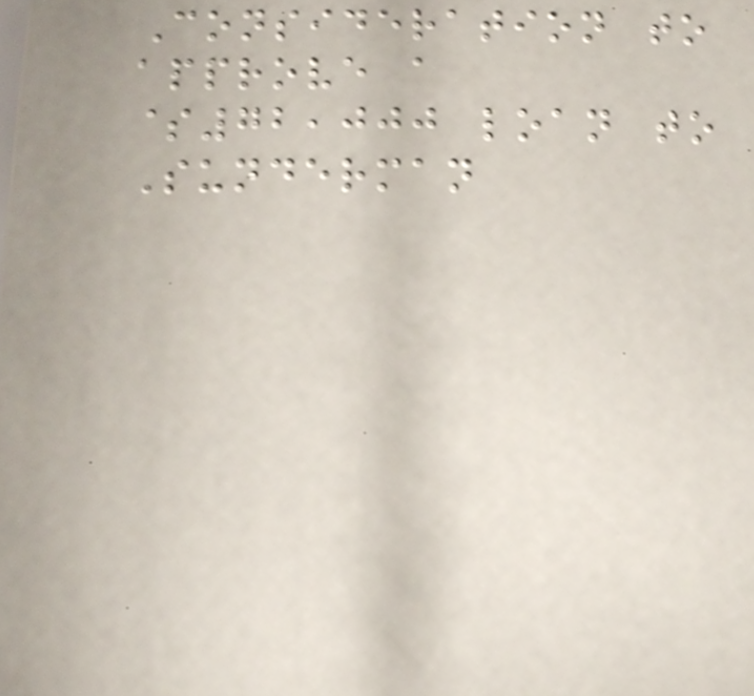Consideration to
approve a
$72,000 loan to
Sunderman
